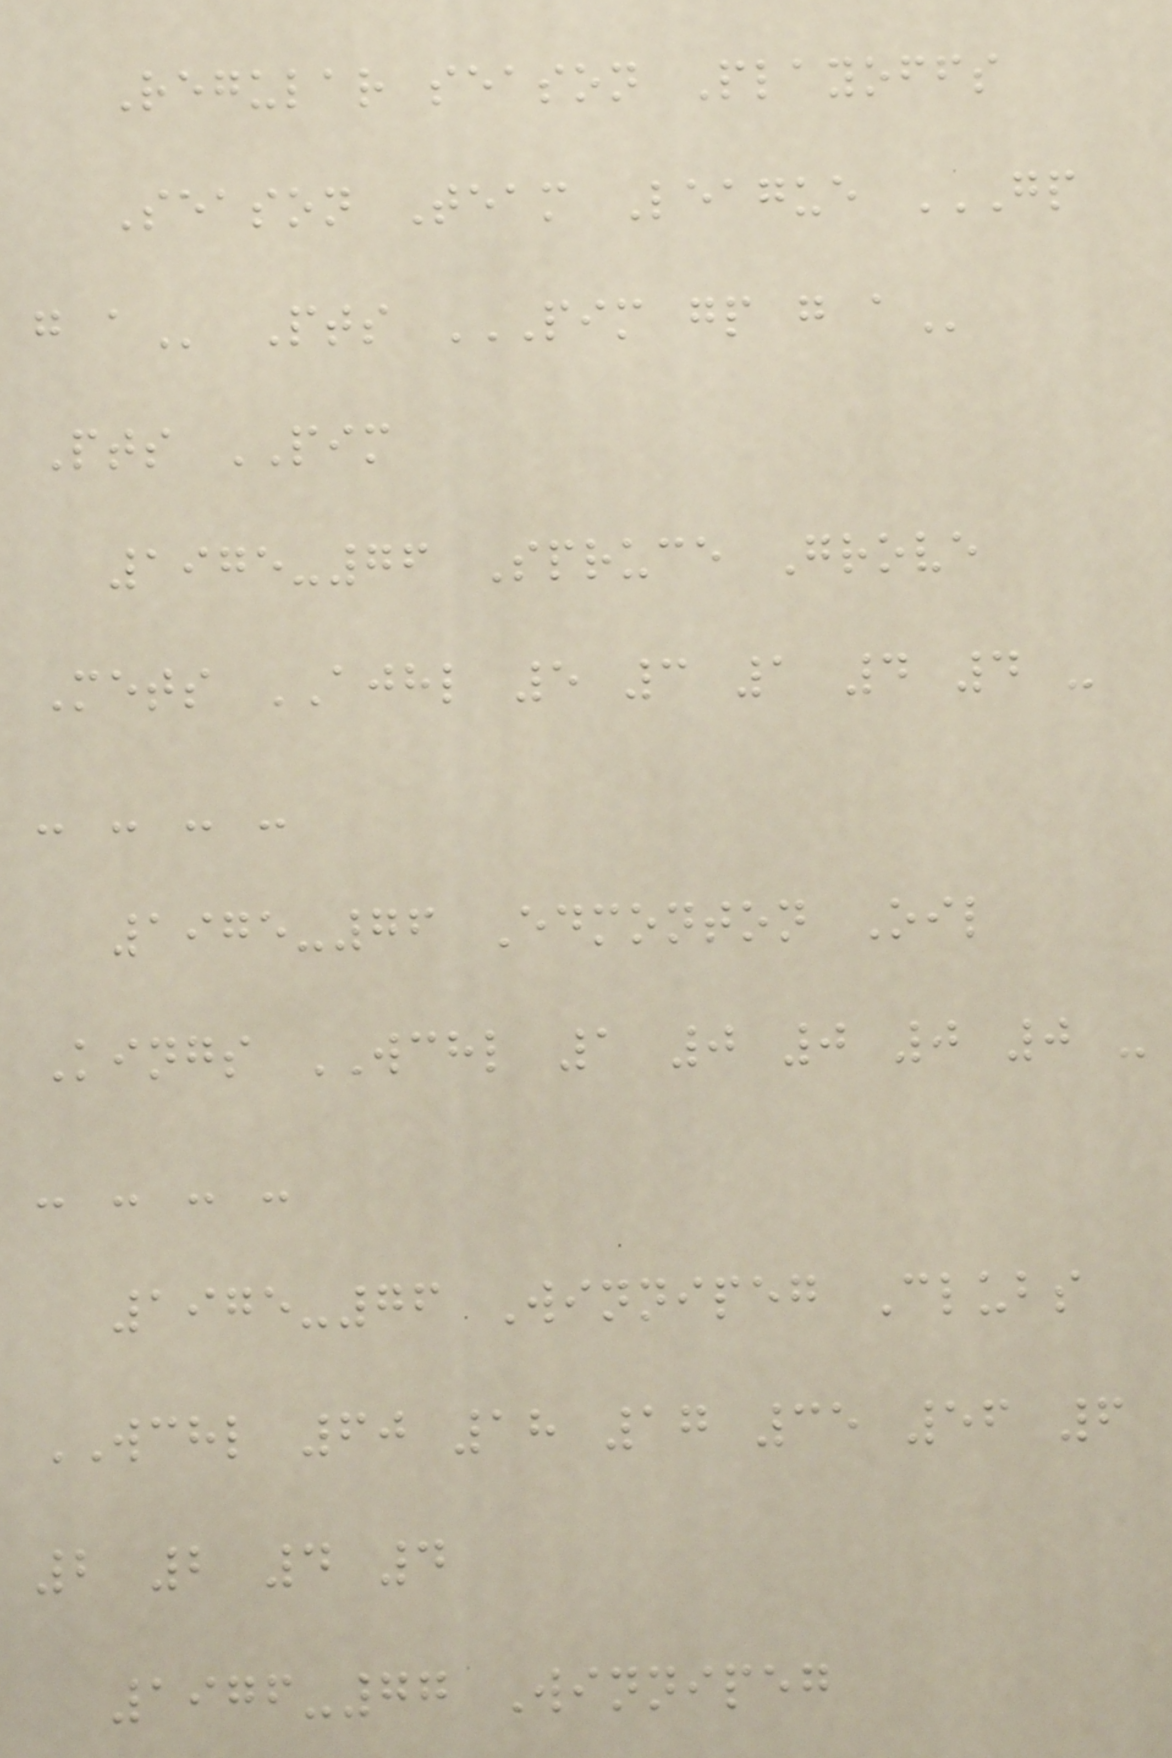Regular season Playoffs
Season Team League GP
G A Pts PIM GP G A
Pts PIM
1975-76 Spruce Grove
Mets AJHL 5 3 1 4 4 -
- - - -
1975-76 Edmonton Oil
Kings WCHL 1 0 0 0 0 -
- - - -
1975-76 Winnipeg Clubs
WCHL 60 18 17 35 56 6
2 2 4 4
1976-77 Winnipeg
